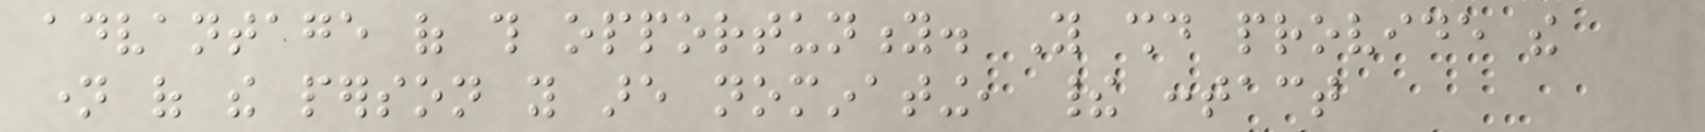advantage of this opportunity. You should provide the
name of the person you are nominating, their contact
